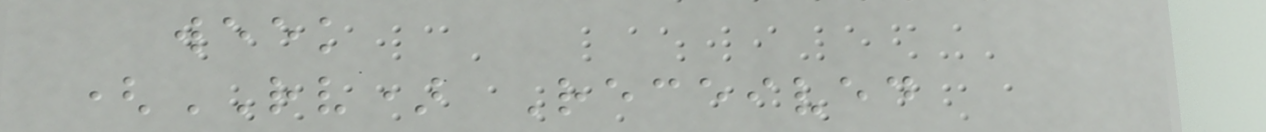week
(RV) Received
